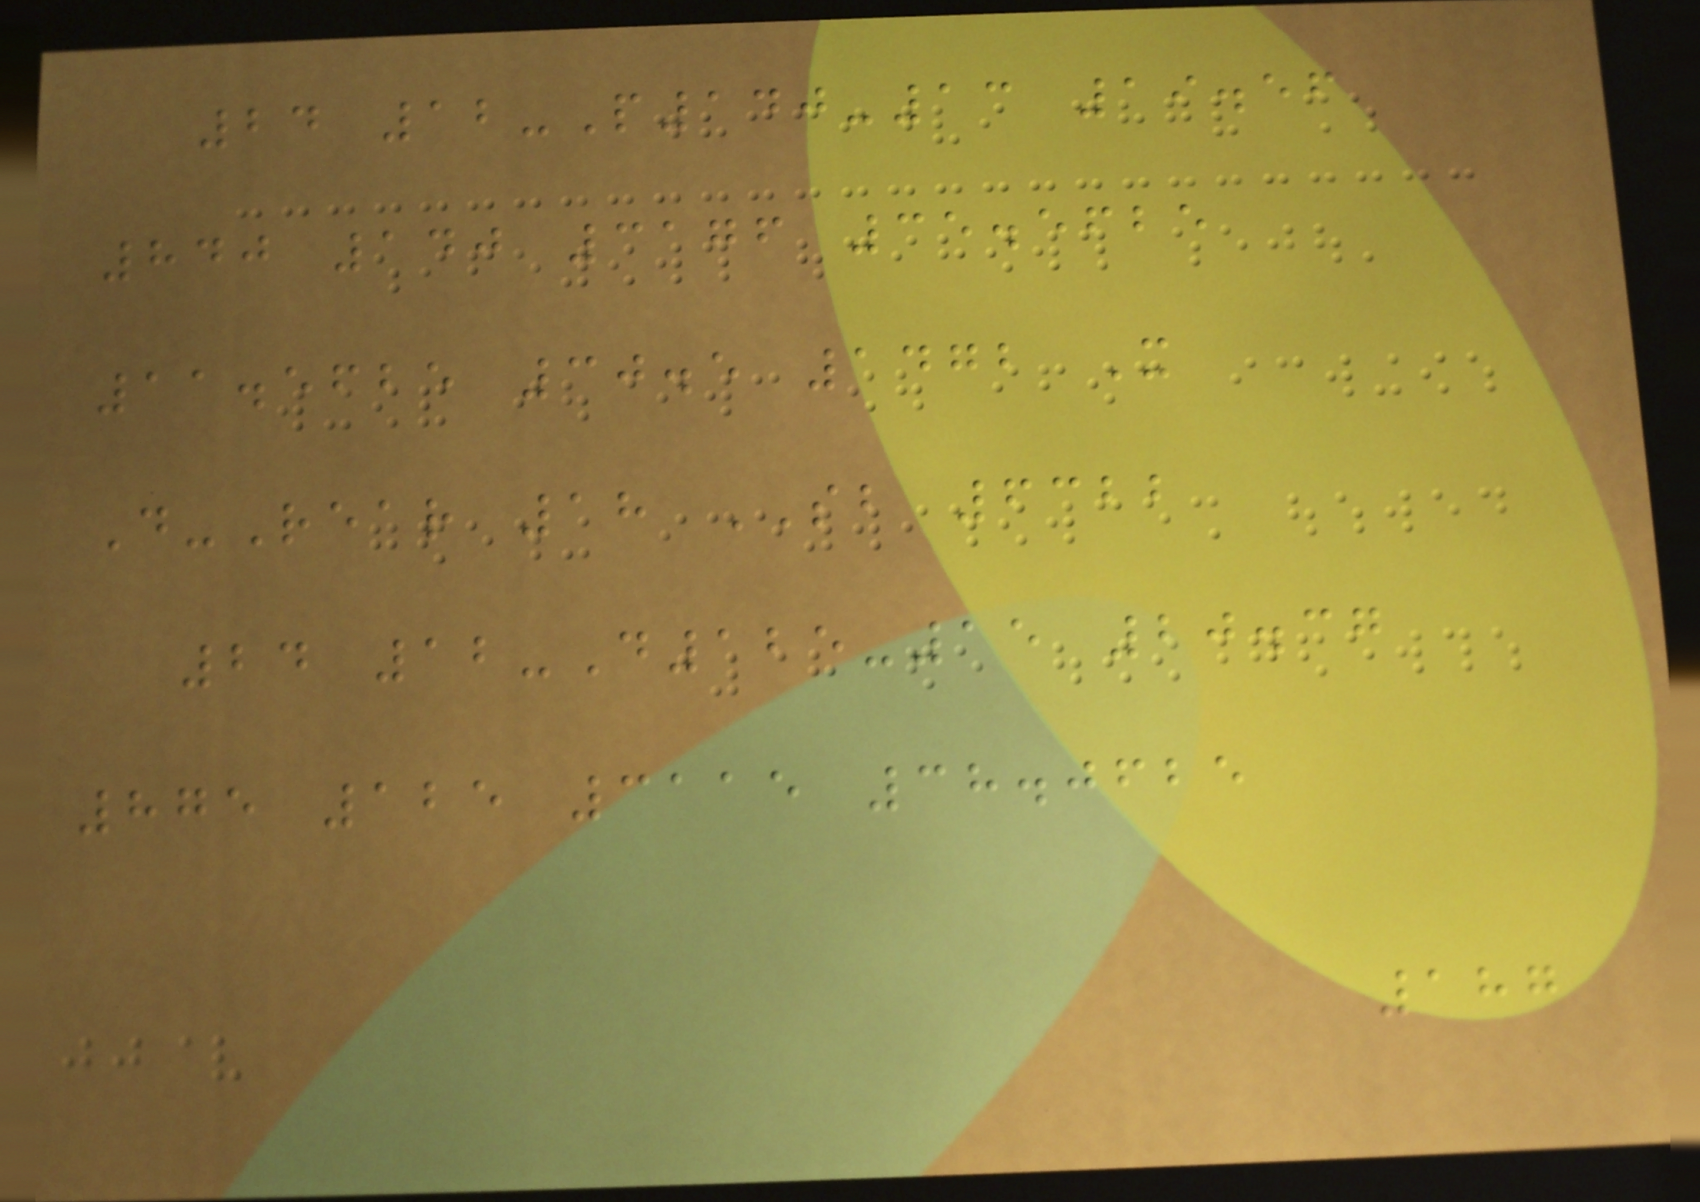24 12-P140-13 19.56
840 140 3176 35.5625
11.5625 30.5 1472 X
D-Rear 18 SB 6322
24 12-D125-15 20.37
875 125 3115 38.0625
187
